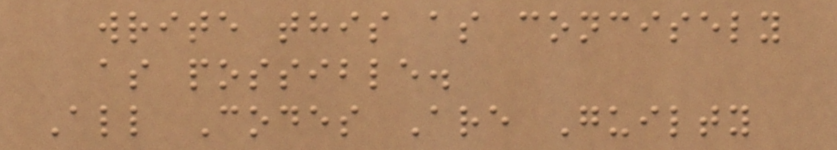write this as concisely
as possible.
All Codes Are Guilty
